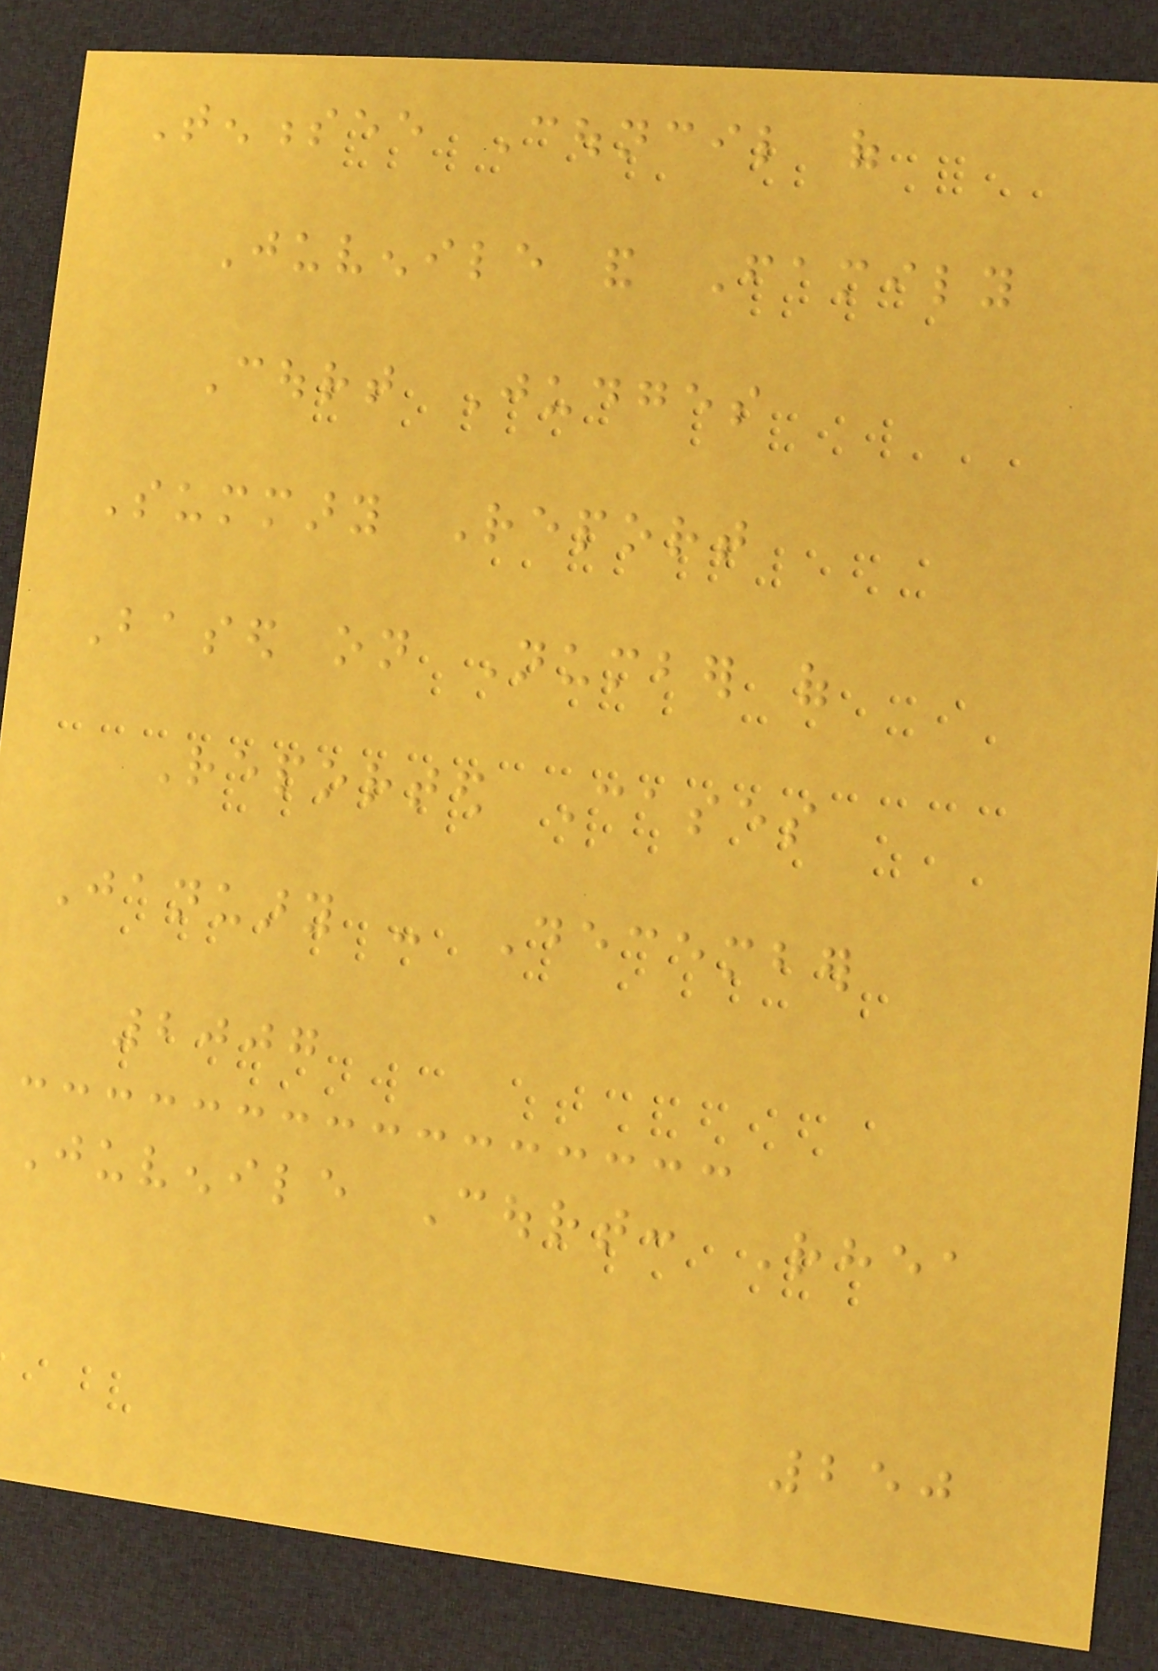Tennessee Council of
Juvenile and Family
Court Judges
Summary Report
Based on Number of
Reported Cases
January - December
2007
Juvenile Court: Rhea
250
